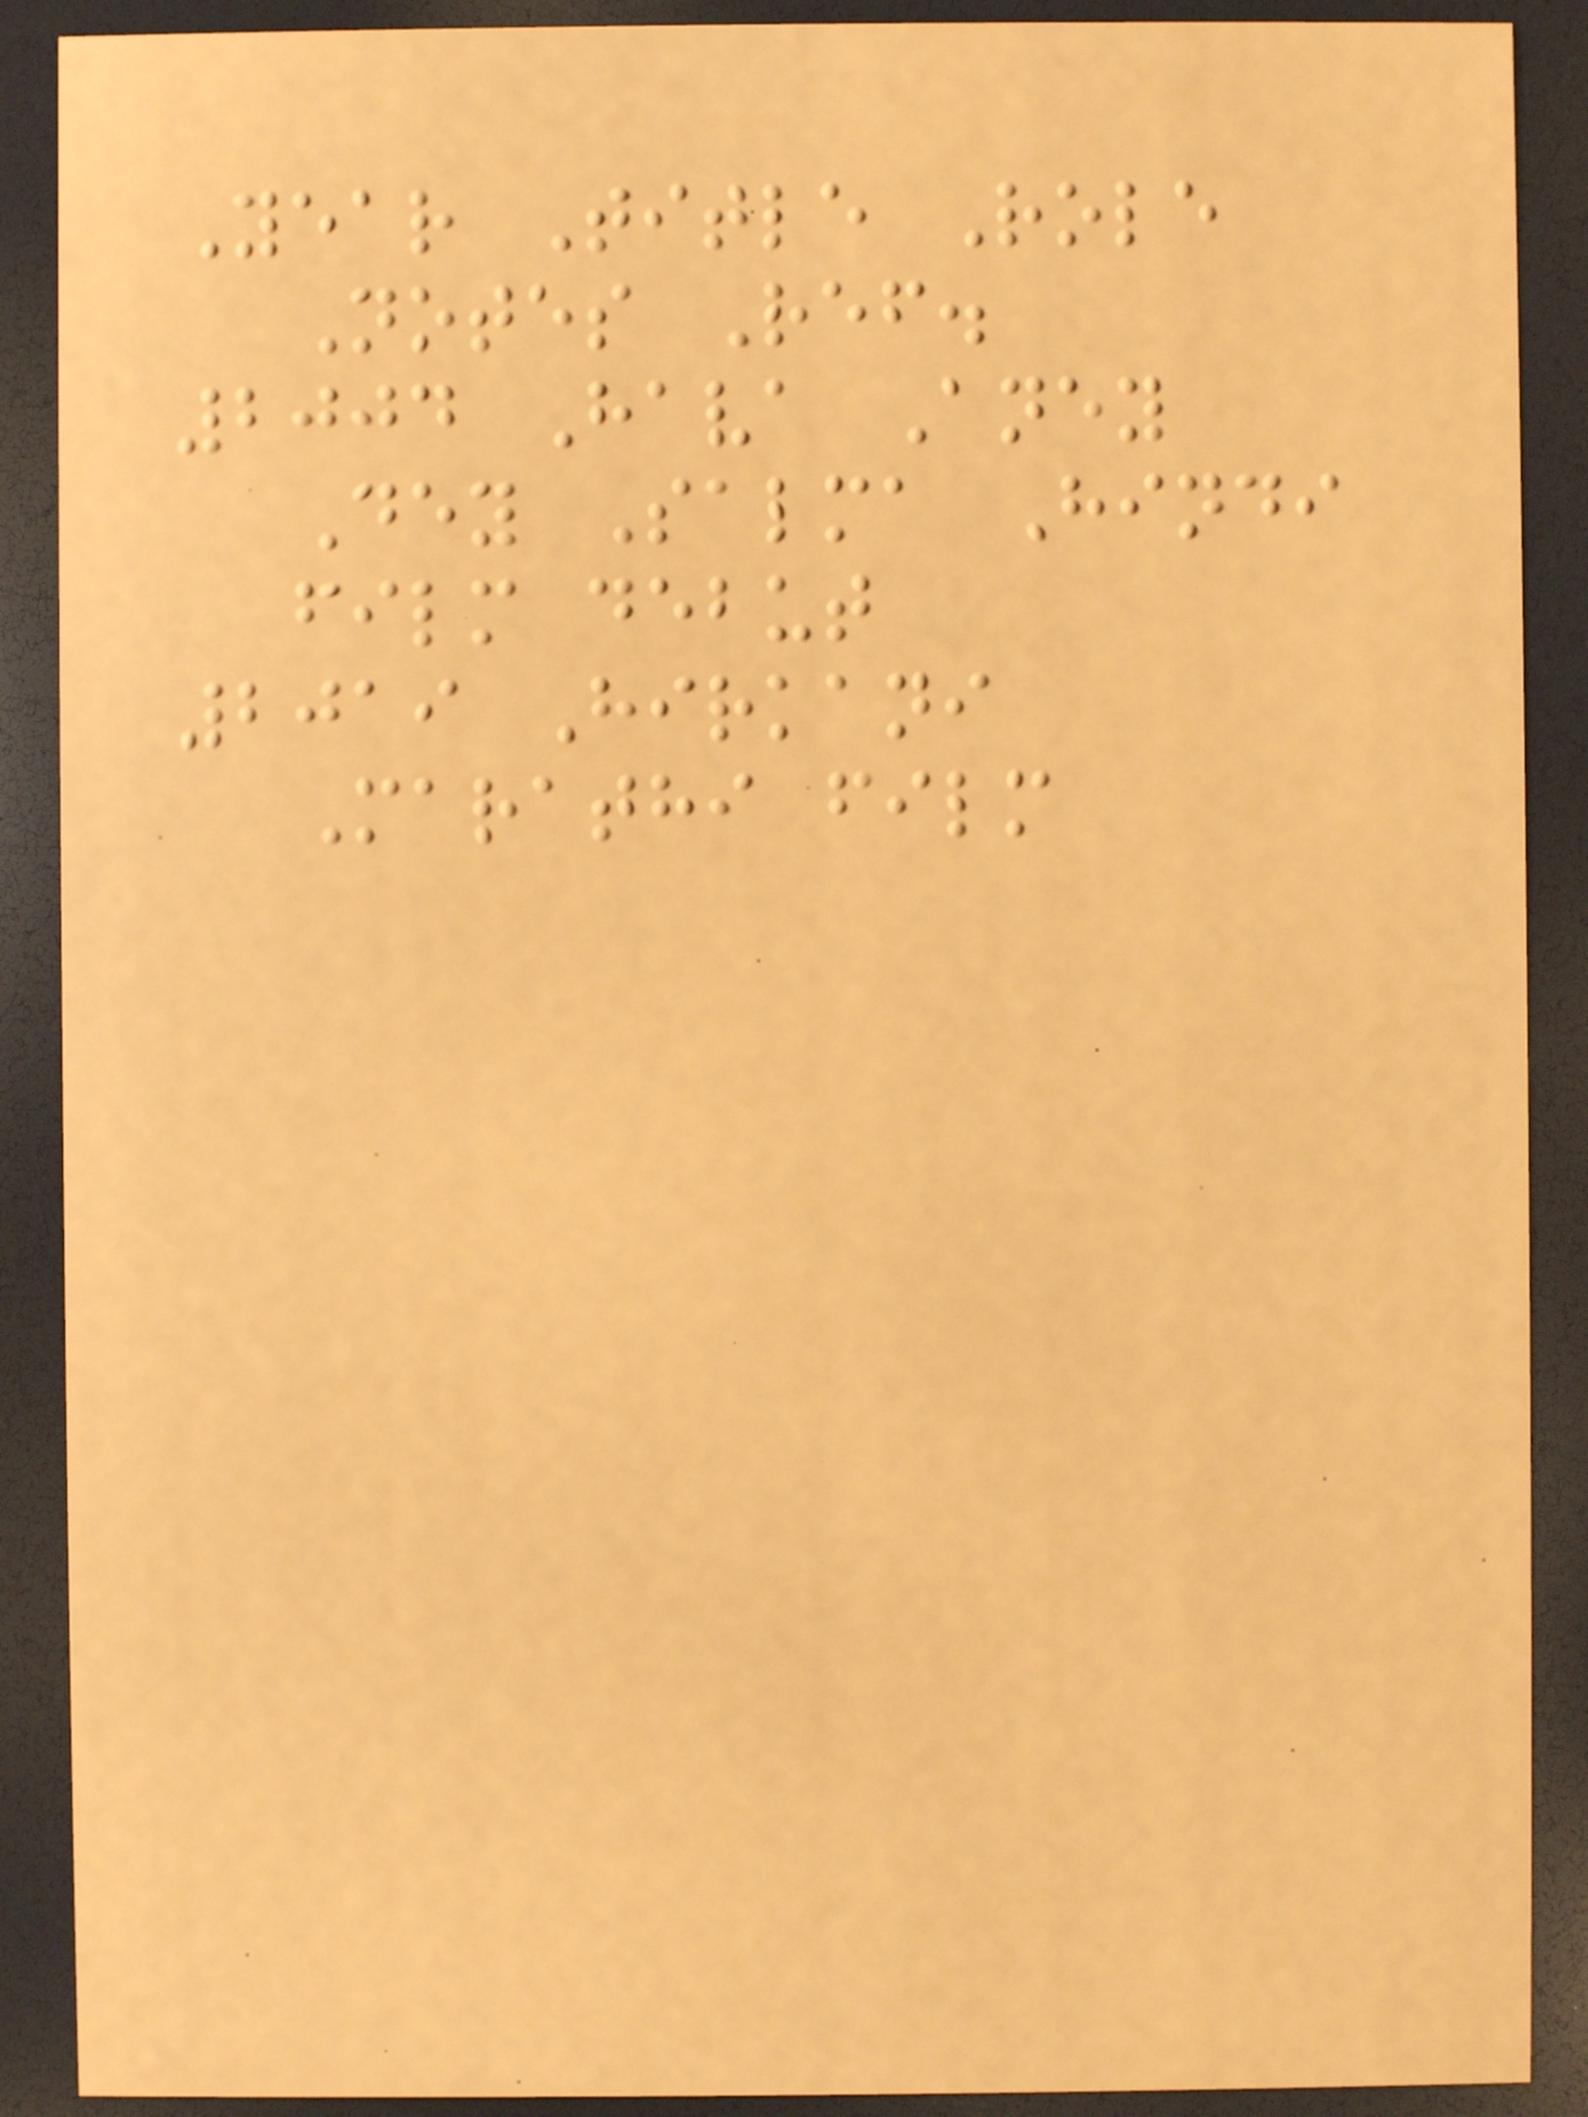Year Title Role
Notes Ref.
2004 Hava Aney
Dey Salma Hindi
film debut
2019 Hirkani
Marathi film
